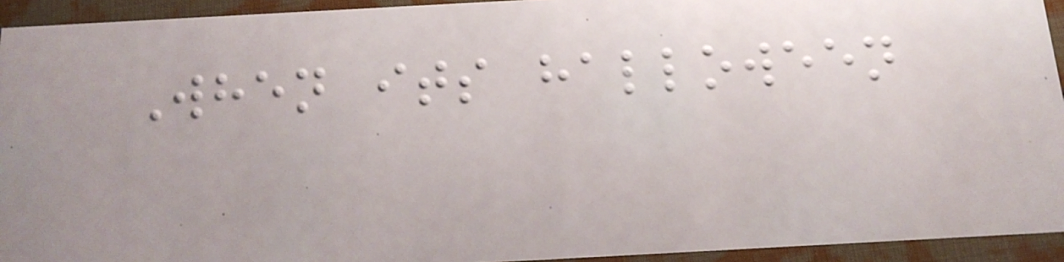When its halloween
